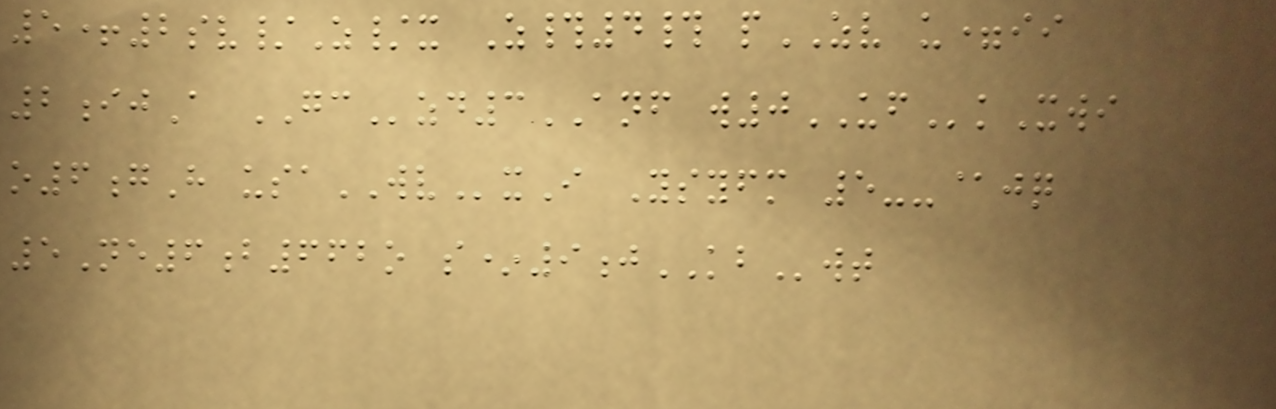5+2sv/Z/x Z#4# pZV u=ii
2ijA GCzd3ANF w0UFkXwi
o6gH usaWVxI Ysyfm 5--@jq
5Ne6b662o s*9jKBwt
